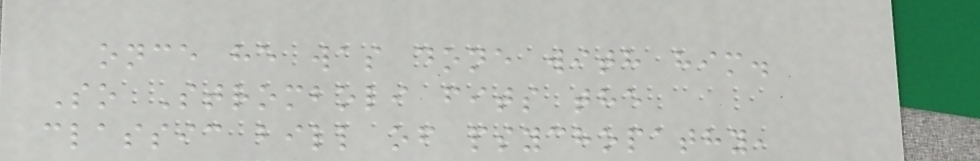once he was done with him.
So Stromboli fits the
classic bill of psychopathy,
